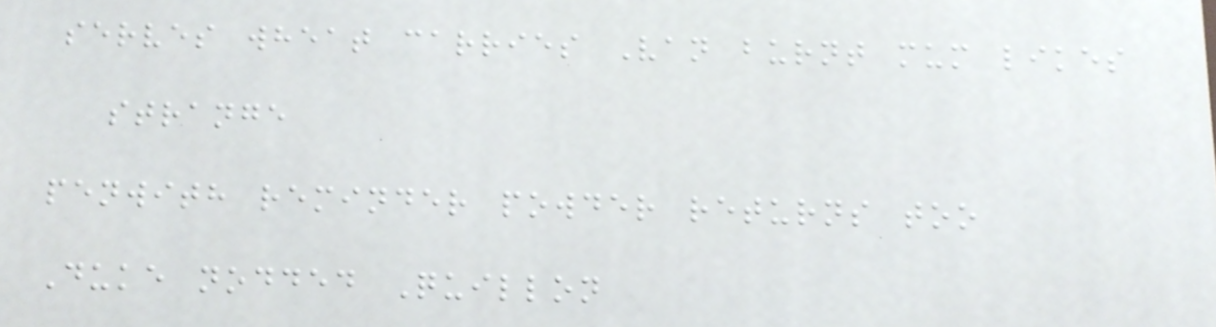serves wheat carries Van burnt mum likes
strange
penwith reminder powder returns too
Duke nodded Quillon
